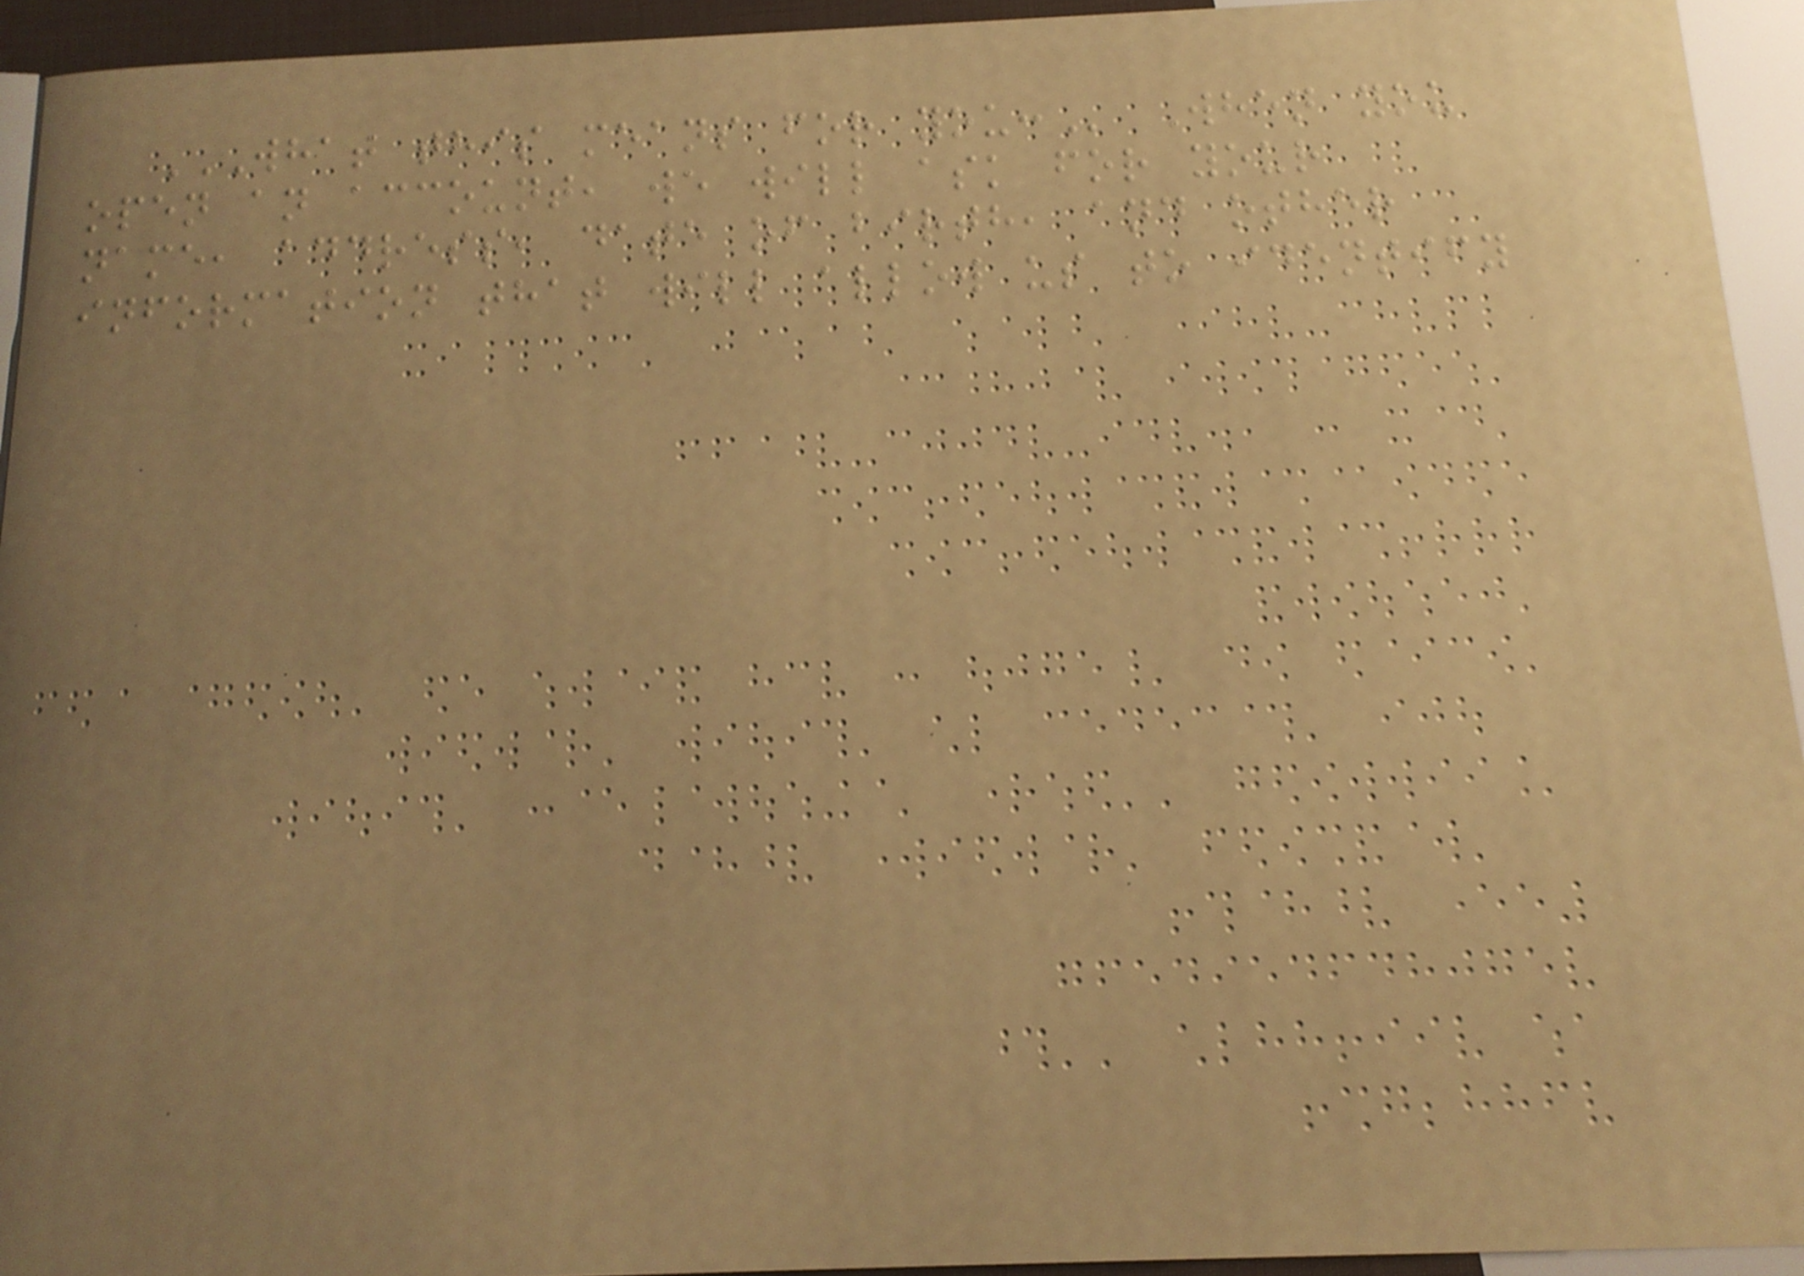WHAT THIS MEANS FOR YOU: When you
open an account, we will ask for your
name, address, date of birth, and other
information that will allow us to identify
